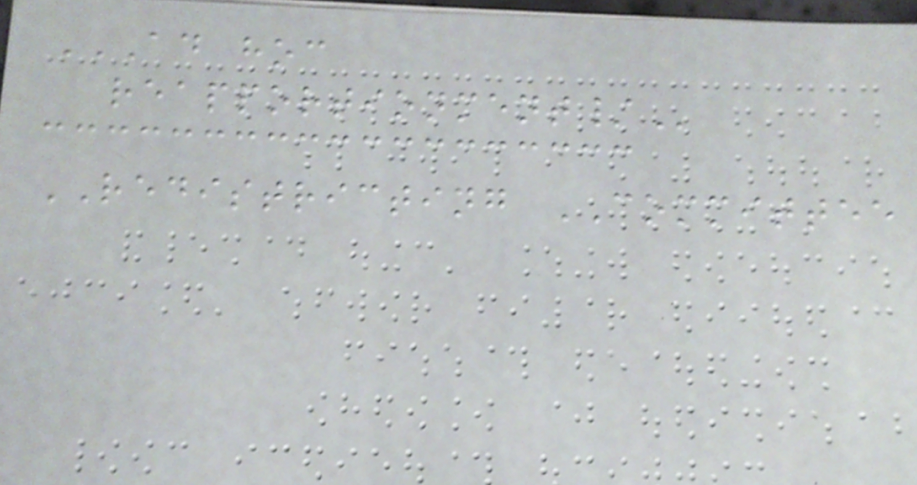AD HOC
REAPPORTIONMENT/
REDISTRICTING COMMITTEE
